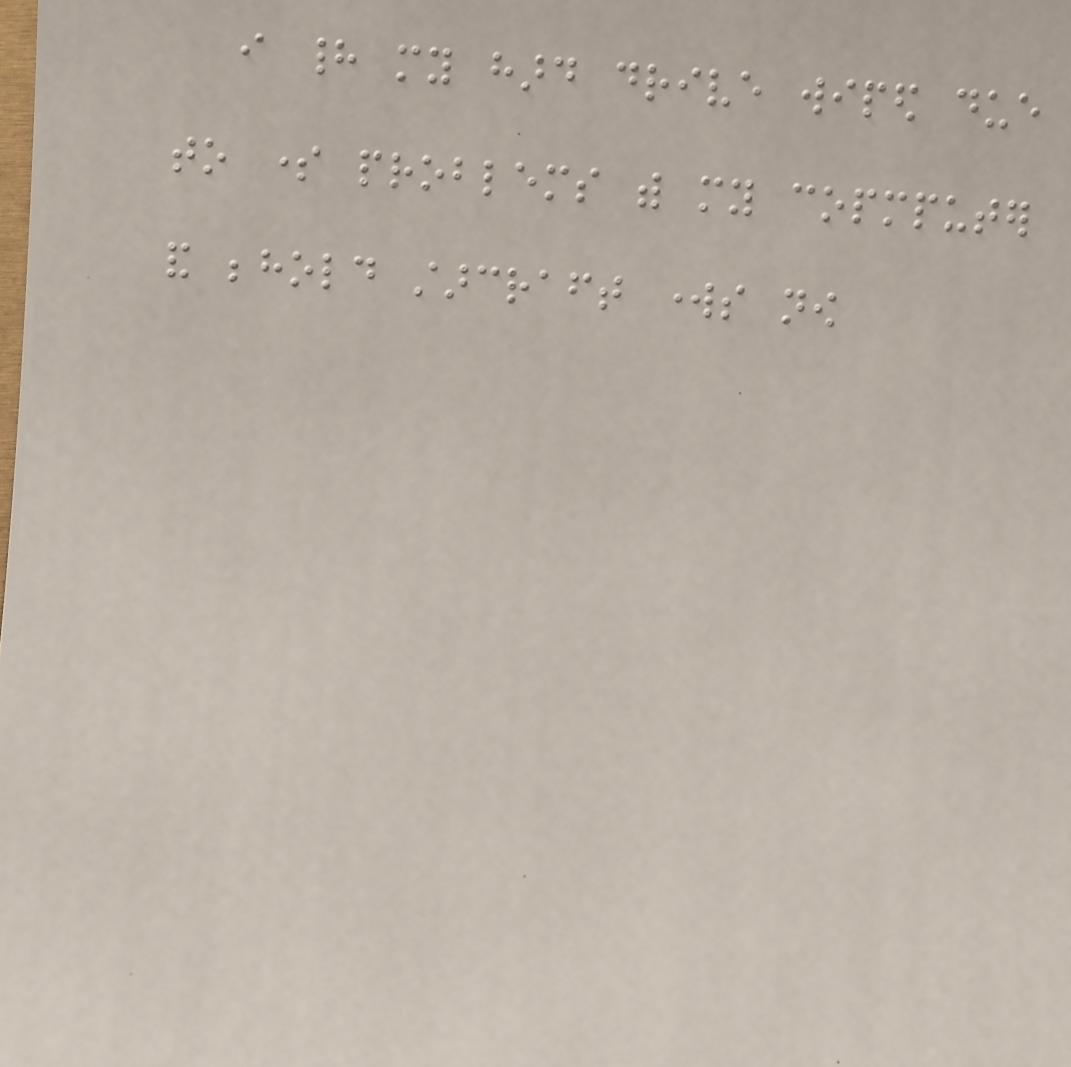i had my hard drive wiped due
to some problems with my copmputer
and behold starcraft works now
